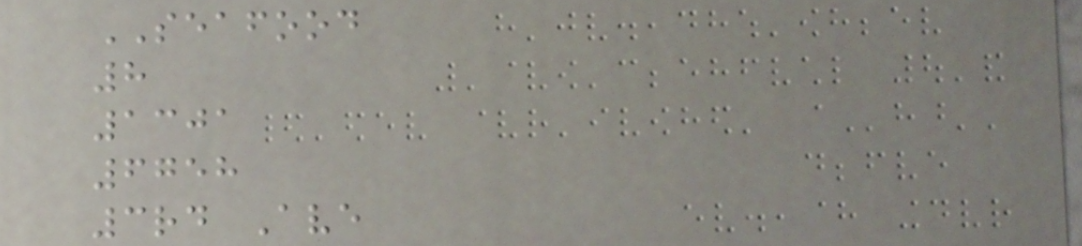SEAFOOD
8
1301
6758
3rd Ave
